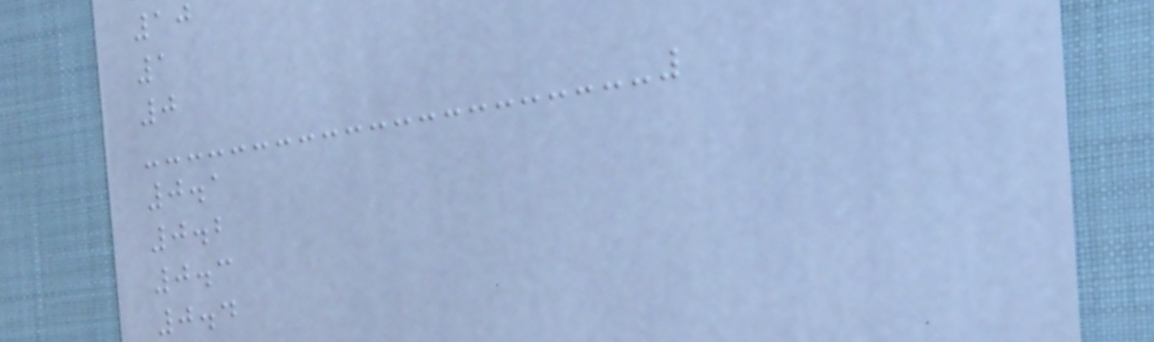10
1
0
0.1
0.2
0.3
0.4
